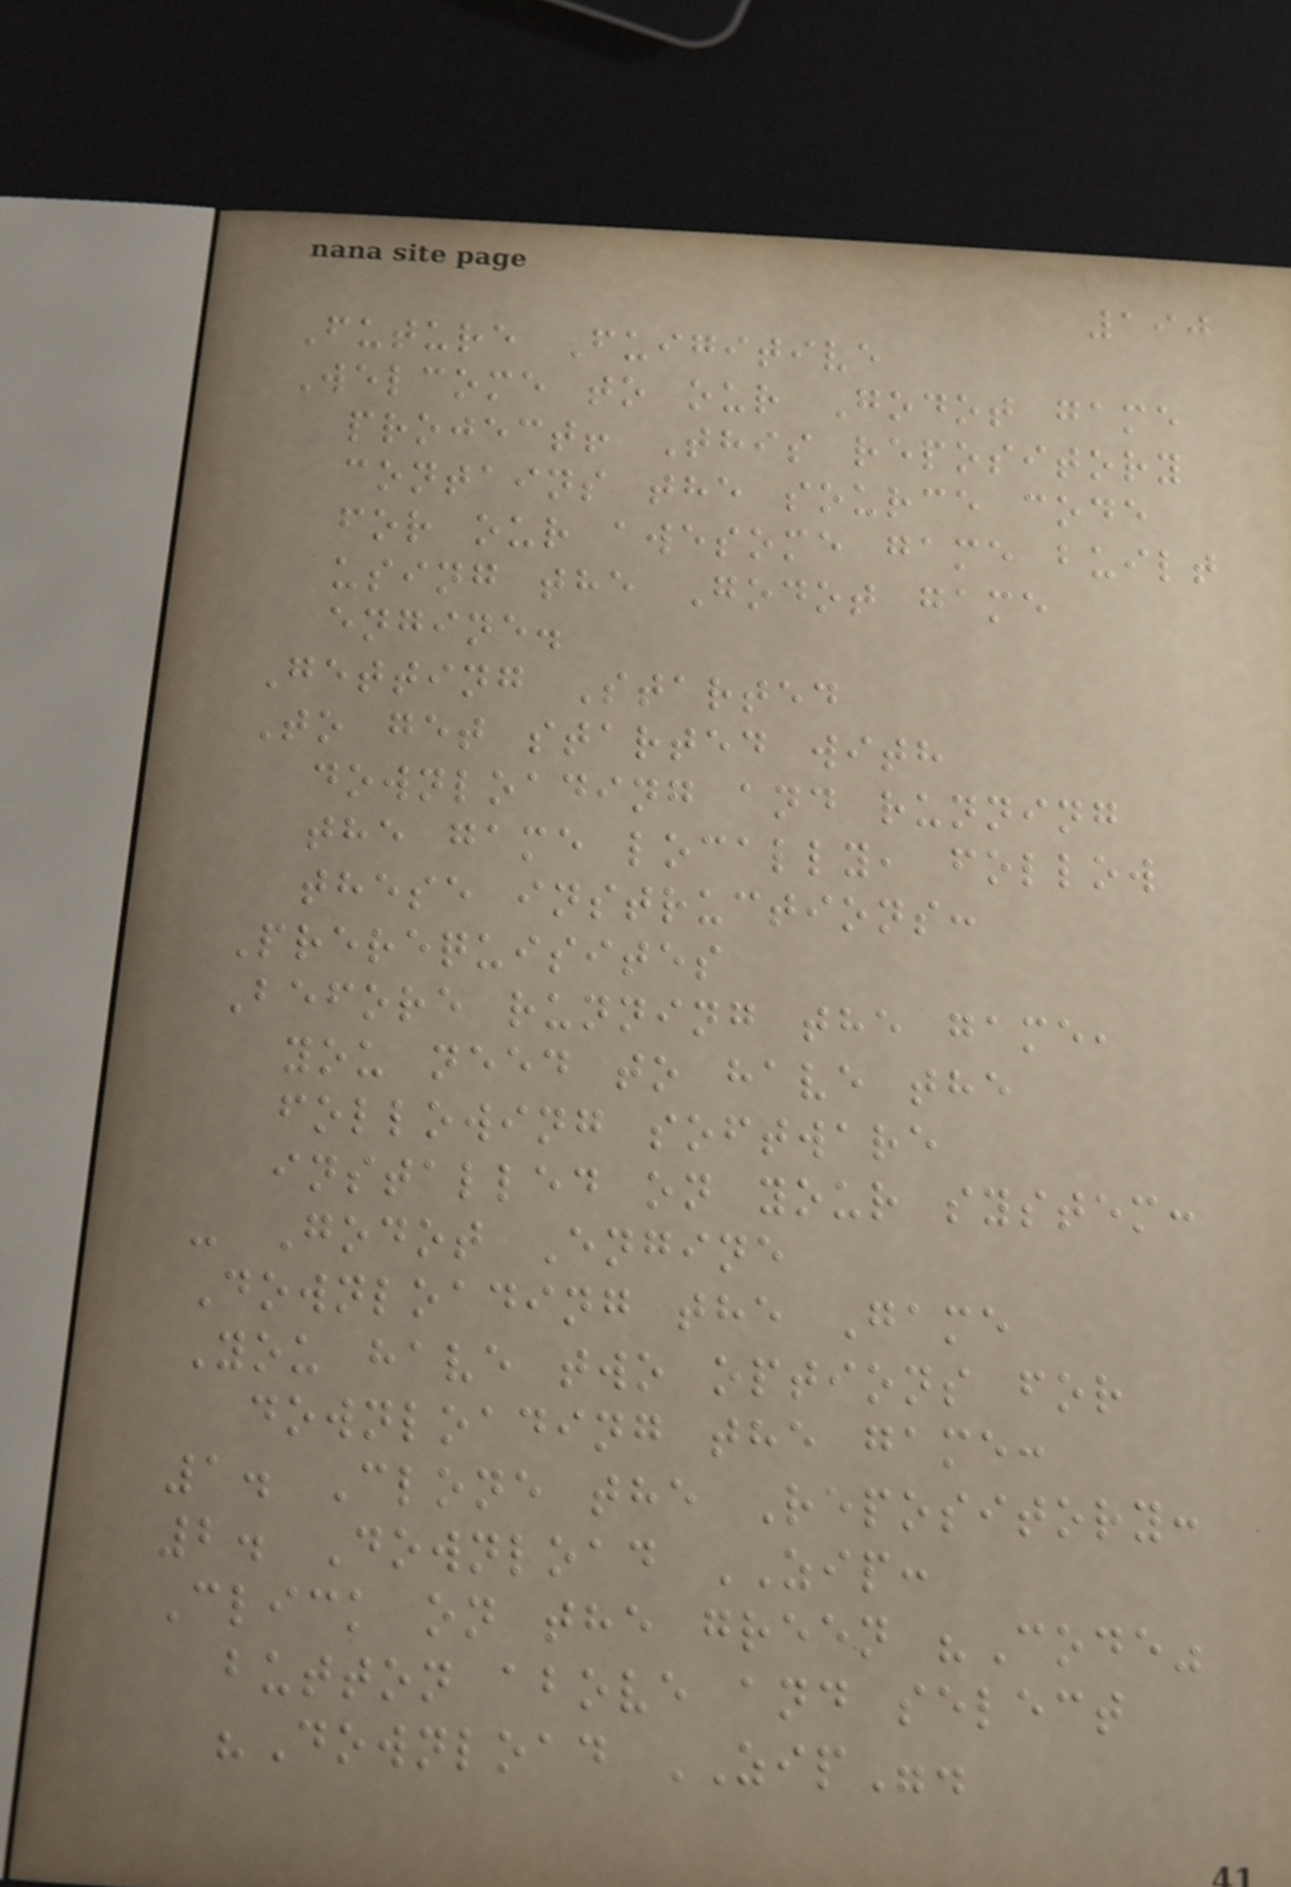190
Future Fuigitive
Welcome to our Godot game
project! This repository
contains the source code
for our awesome game built
using the Godot game
engine.
Getting Started
To get started with
downloading and running
the game locally, follow
these instructions:
Prerequisites
Before running the game,
you need to have the
following software
installed on your system:
- Godot Engine
Downloading the Game
You have two options for
downloading the game:
1. Clone the Repository:
2. Download ZIP:
Click on the green "Code"
button above and select
"Download ZIP".
